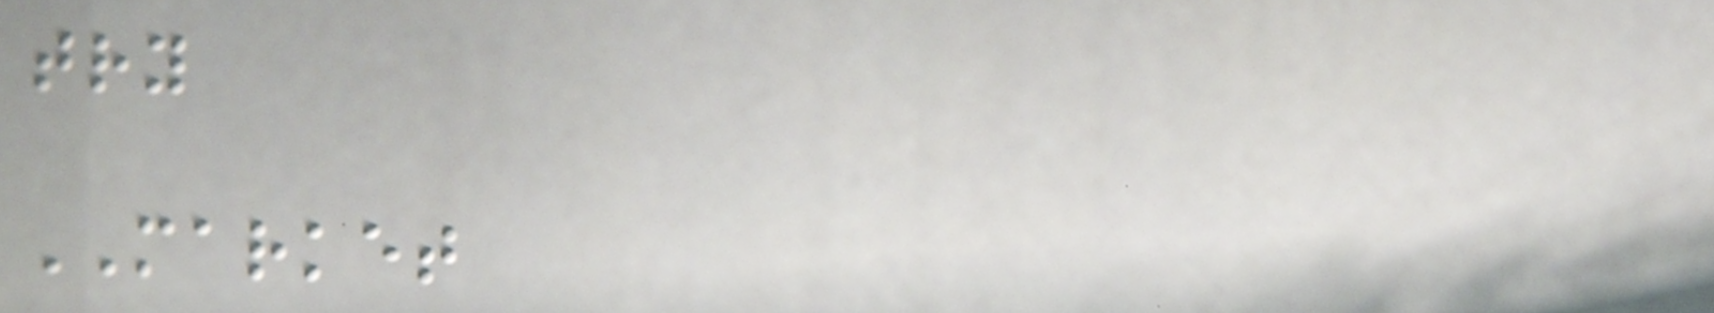try
MARKET
